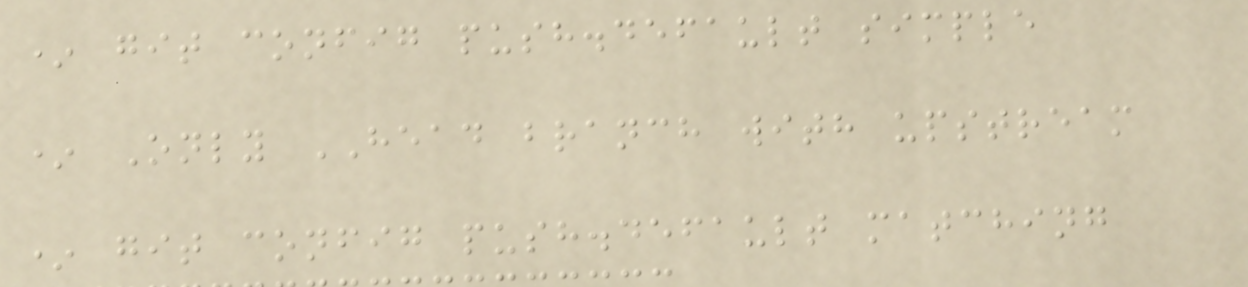* git config push.default simple
* Only HEAD branch with upstream
* git config push.default matching
